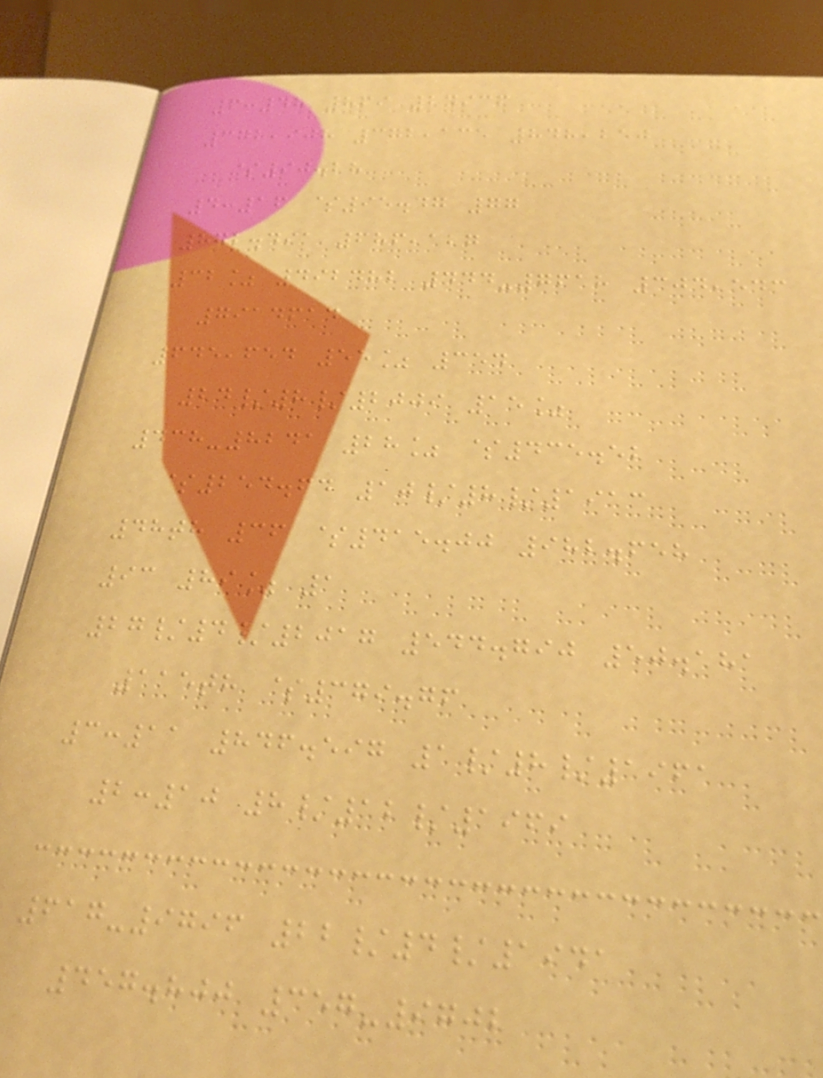6:48 869 24936
378,908 372,135 848,250
$90.28
4:16 $95.47 77
872.491 686,127
32% 492482 444-7618 304,543
7914614
645,654 55% 354
24/8/2009 15%
438-8241 28% $435.52
$254.64 10/8/1913
48th 36 $415.00 982.658
93 89% 1
27/4/2017 544.790 50.181
115th $379.76
3:11 846.597 1/8/1961
2:10 8/12/1969
617-9796 22/4/1941
457.800 357-9702
